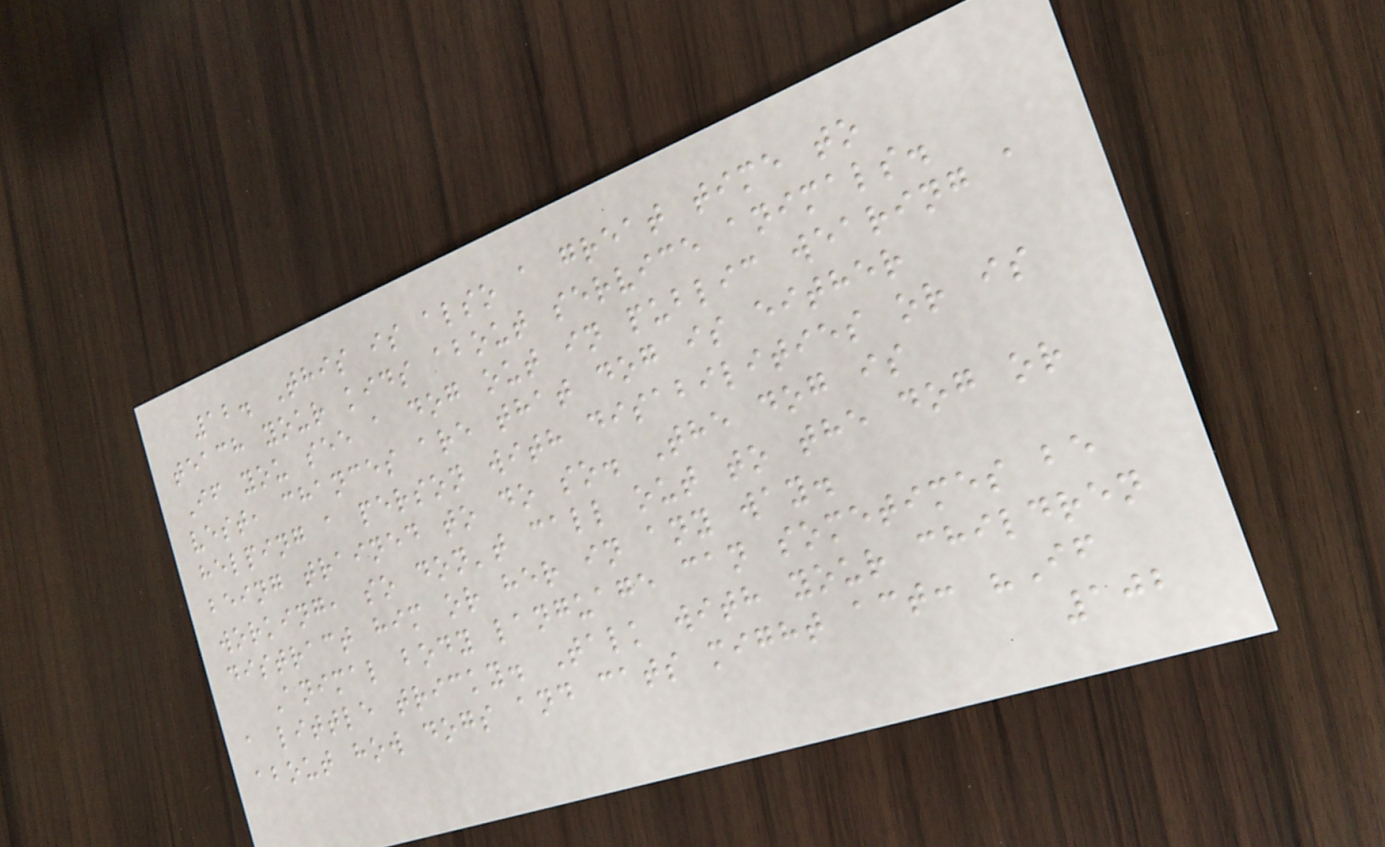12. This is also a great time to
teach your kids about service animals.
If you see a dog out in public wearing a
vest, chances are that dog is either
helping a person with disabilities or is
being trained to do so. The dog is
working, so don't call out to the dog or
distract him or her in any way.
Animal body language can sometimes be
a little tricky. Talk with your children
about how dogs and cats might act: "If
102
